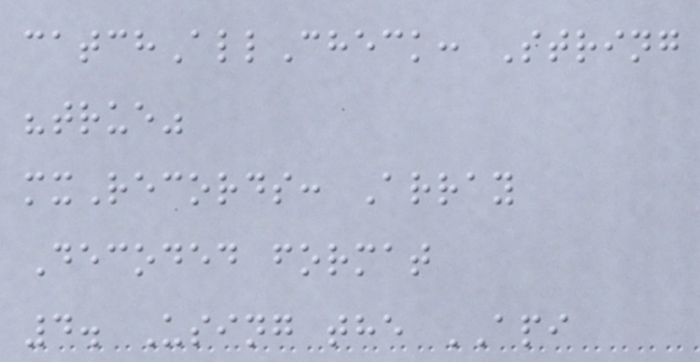catchAllCheck: String
"true"
mxRecords: Array
Decoded format
4. Using the API
